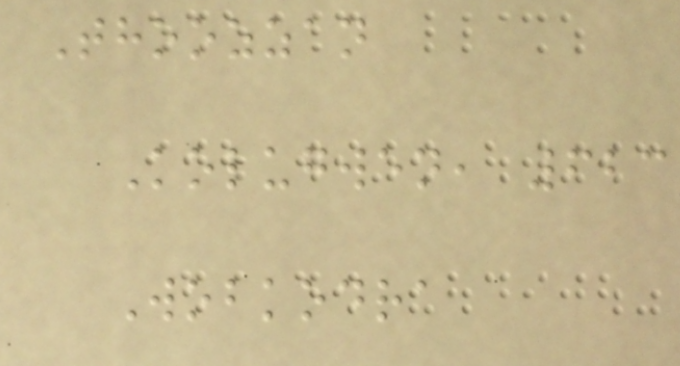Thoozzan
Kolugwen, 623
Wobkodra
